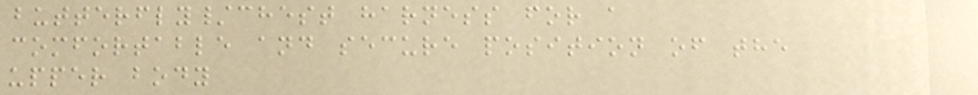butterfly/chest harness for a
comfortable and secure position of the
upper body
